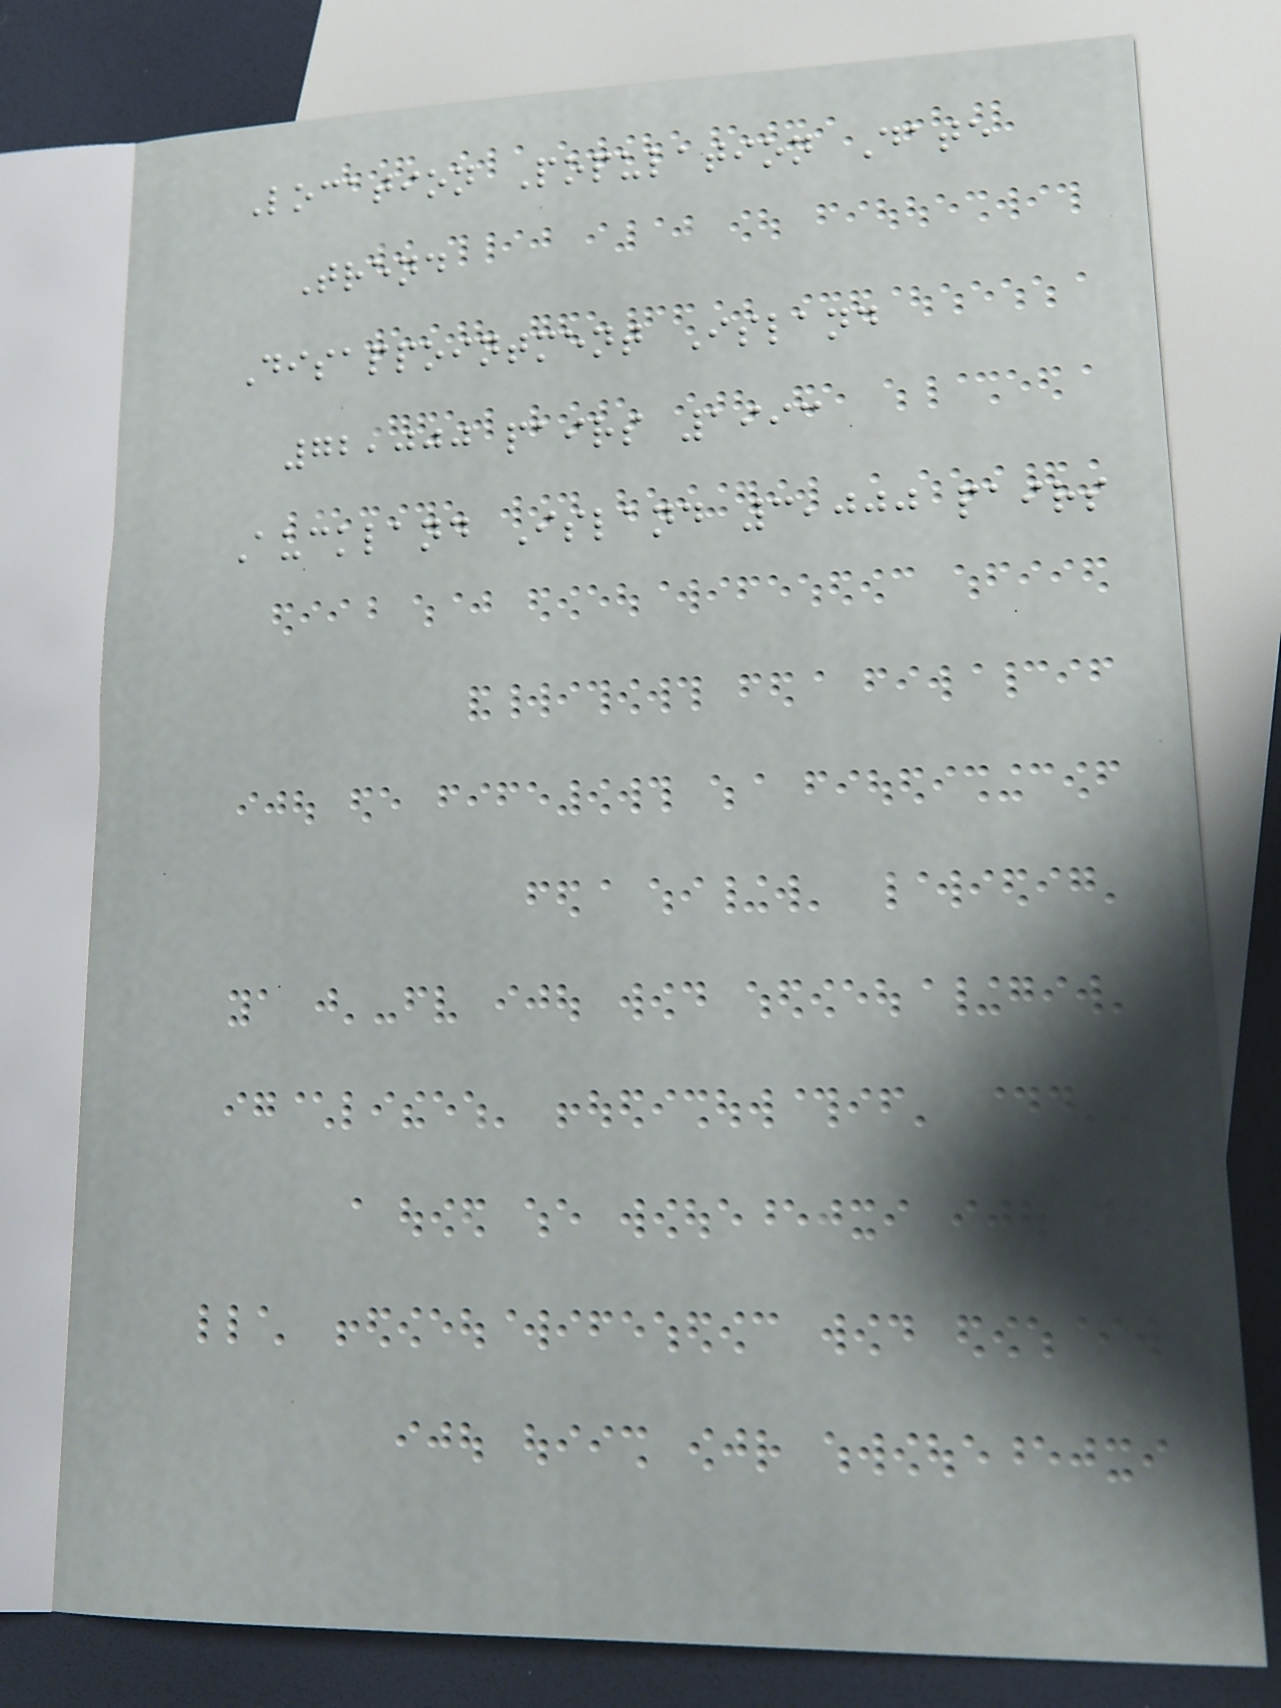Location Population Date
Trend
Disappointment Island
72,000 pairs 1993
Auckland Island 3,000 pairs
